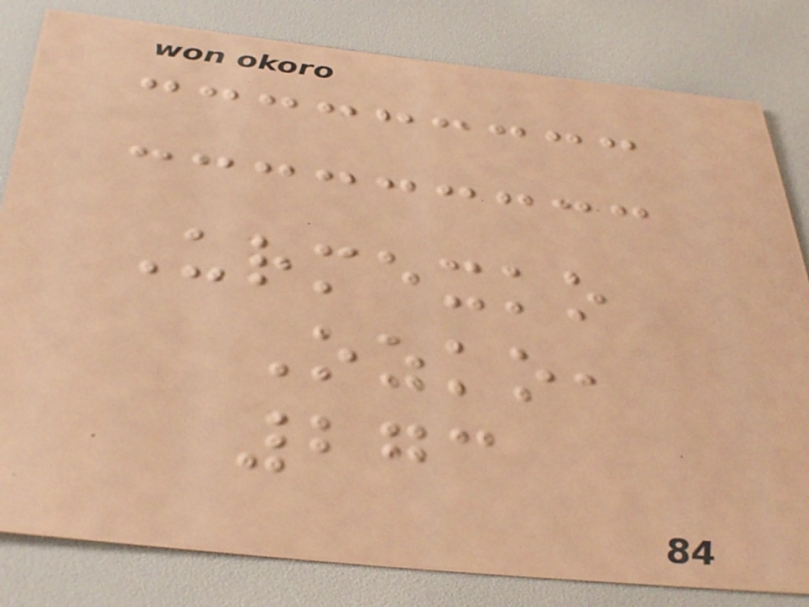Urmexko
Ozko,
273
